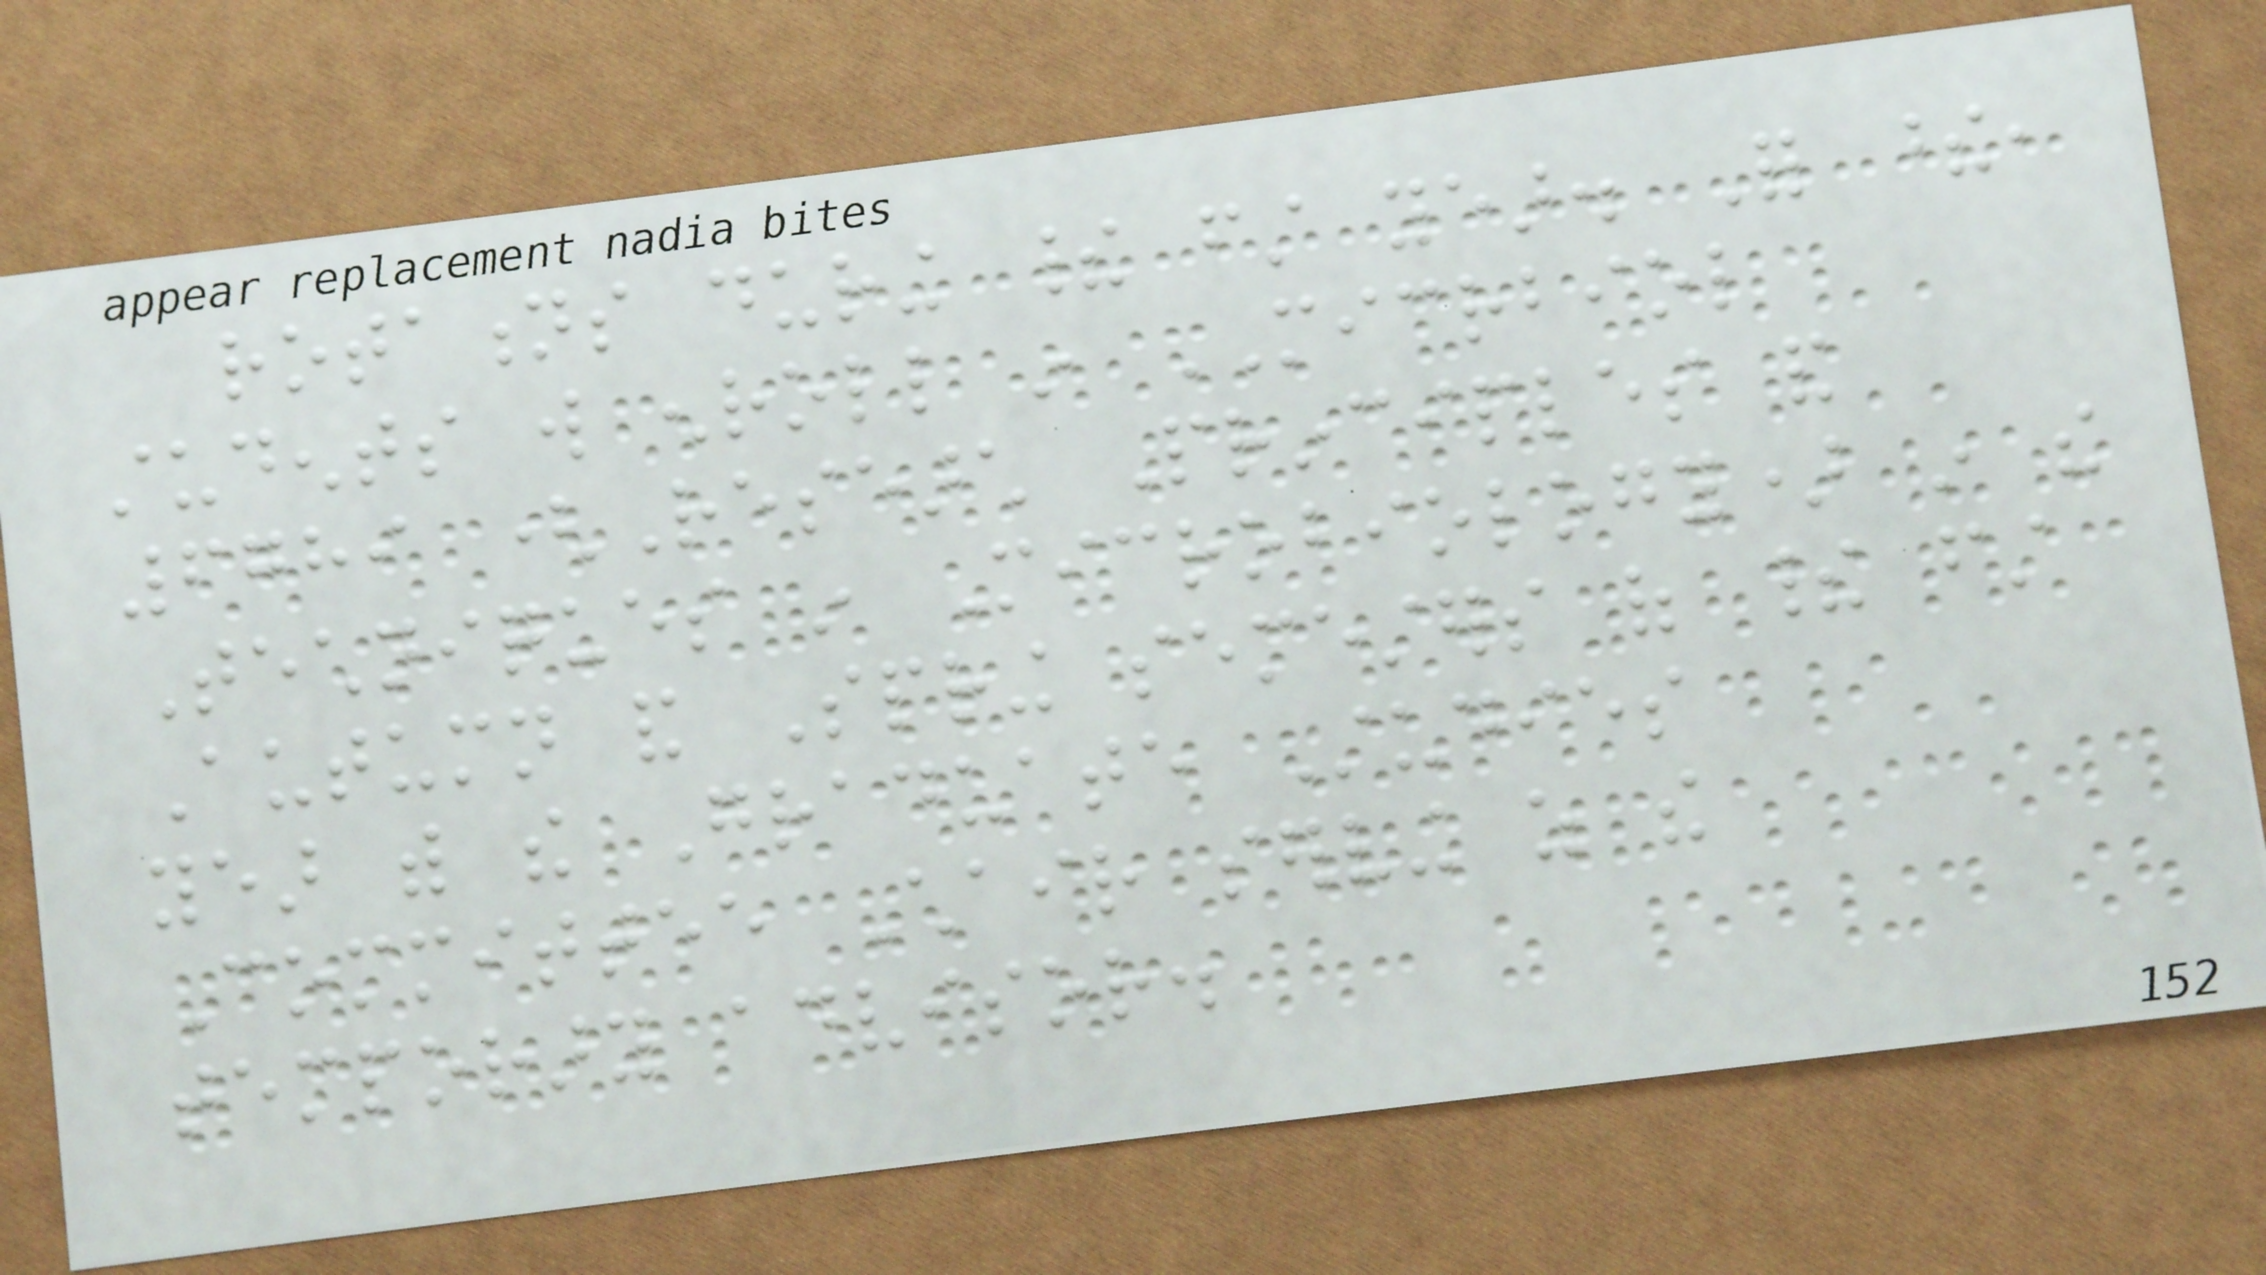rotations during their first year. For these,
students will enroll in MICRBIOL
6789 (Research Principles and
Techniques in Microbiology) in the
Autumn and Spring semesters of their first
year with the Graduate Studies
Committee Chair serving as the
temporary advisor.
